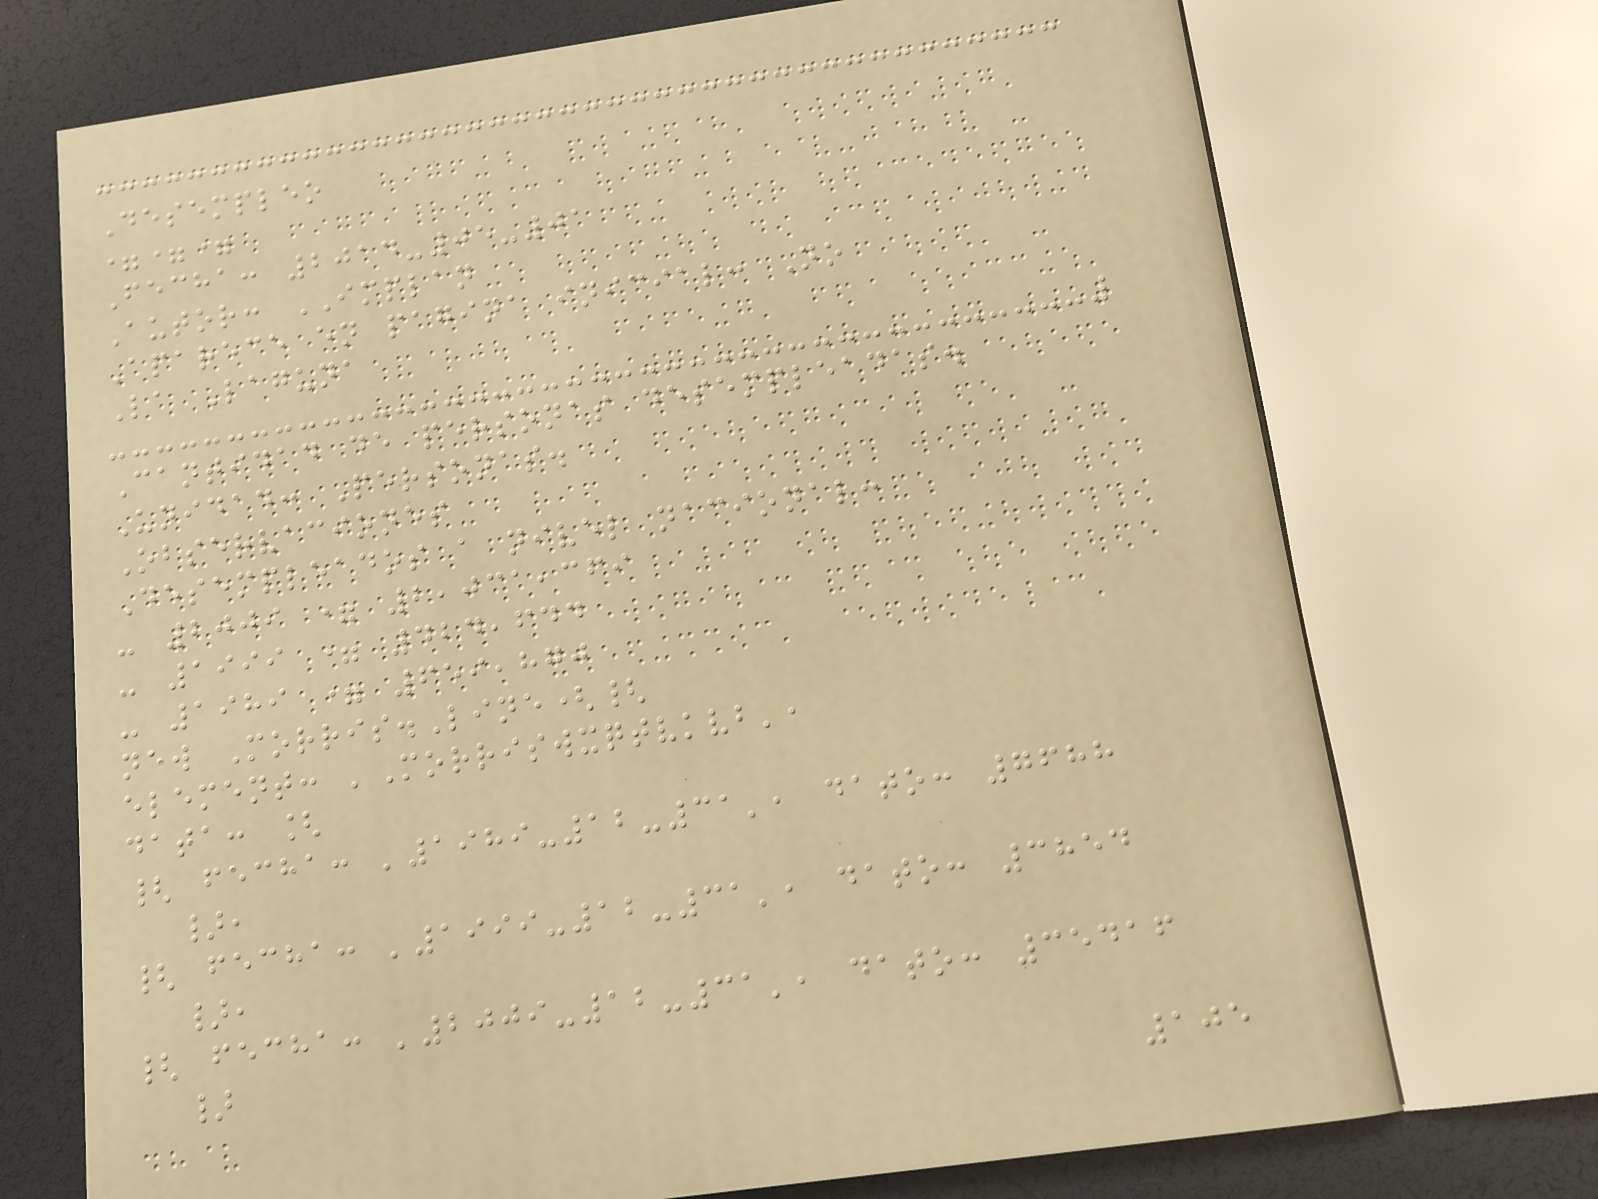Desempleo
===
Fecha: 2014-05-01
Autor: IMPLAN
Aparece en pagina inicial: No
La Laguna
Cantidad de personas desempleadas.
Unidad: Personas.
Observaciones
Desempleados a nivel nacional:
- 2009 = 2,031,369
- 1999 = 424,644
- 1989 = 659,870
new Morris.Line({
element: 'Morriswxqtvkvb',
data: [
{ fecha: '1989-12-31', dato: 7688
},
{ fecha: '1999-12-31', dato: 3854
},
{ fecha: '2009-12-31', dato: 35416
}
105
